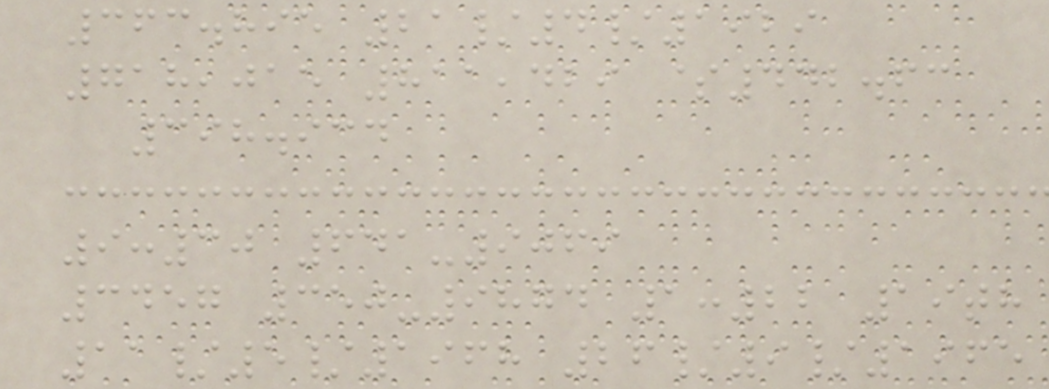363.895 21/4/1929
718,015 811,429 $442.63
398.934
9:30 641-9069
3457 350-9874 1:22 19th
11/5/1968 26/9/1965
